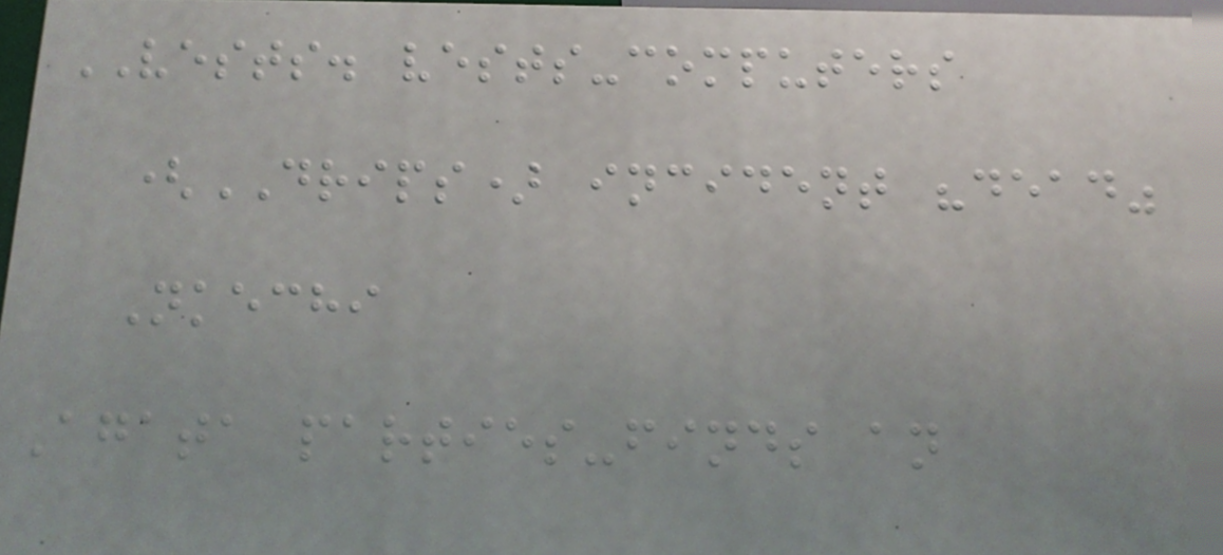VESTS. vests-computers
(DRIPS) incident "dead"
Nkechi
Agata parties-finds an
